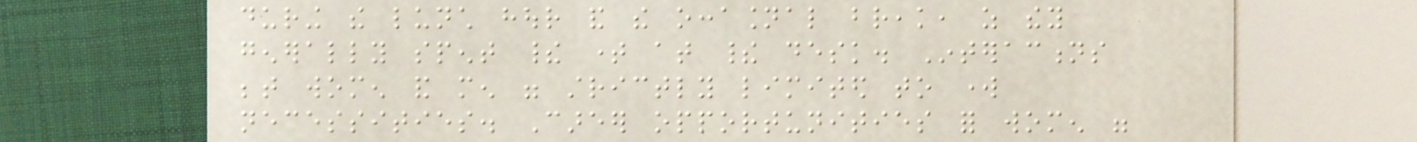during the lunch hour and the occasional break, as they
generally spent their time at their desk. Interactions
between women and men were strictly limited to work
necessities. Career opportunities for women were
